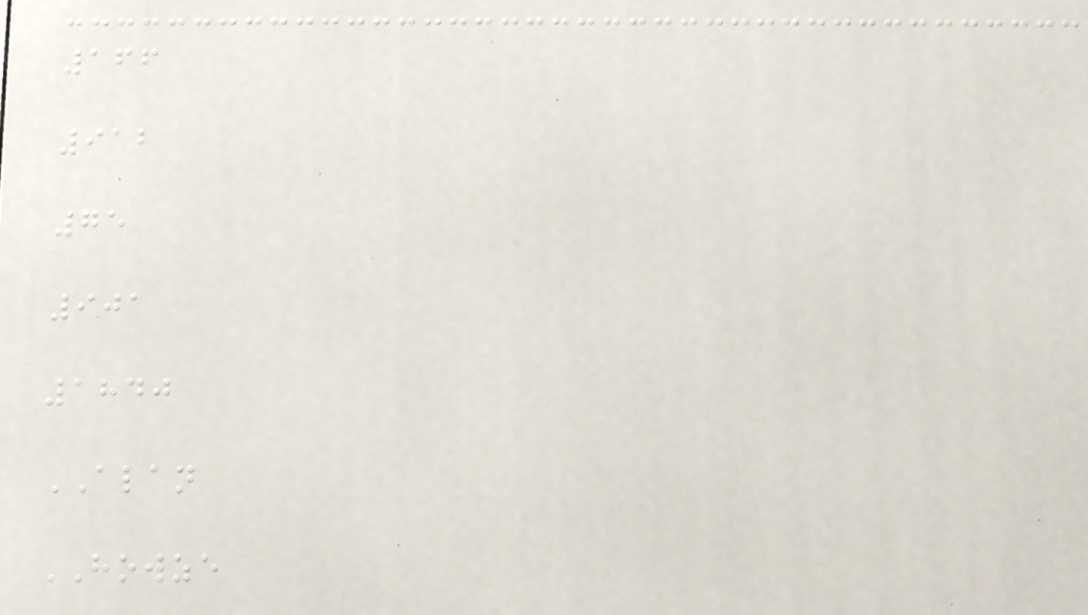166
912
75
901
1840
ALAN
HOWZE
